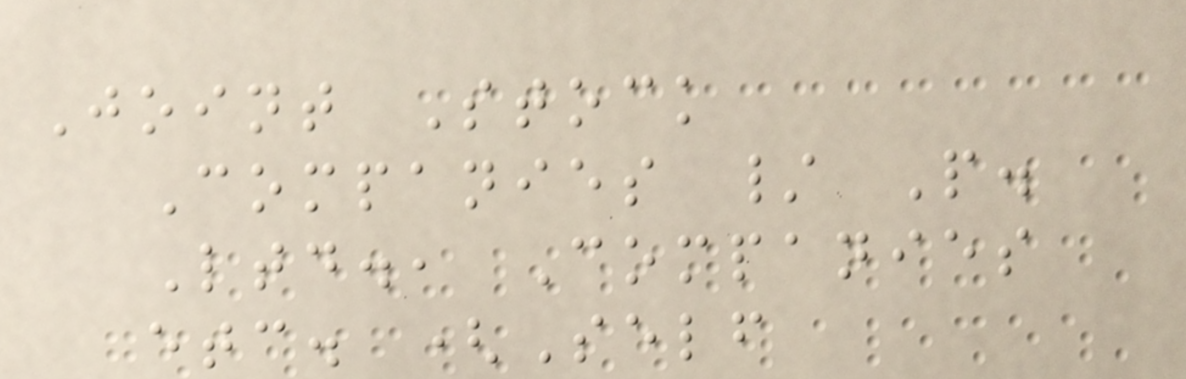Joint Stock
Companies / P.
Ltd., Companies
etc. (Self
